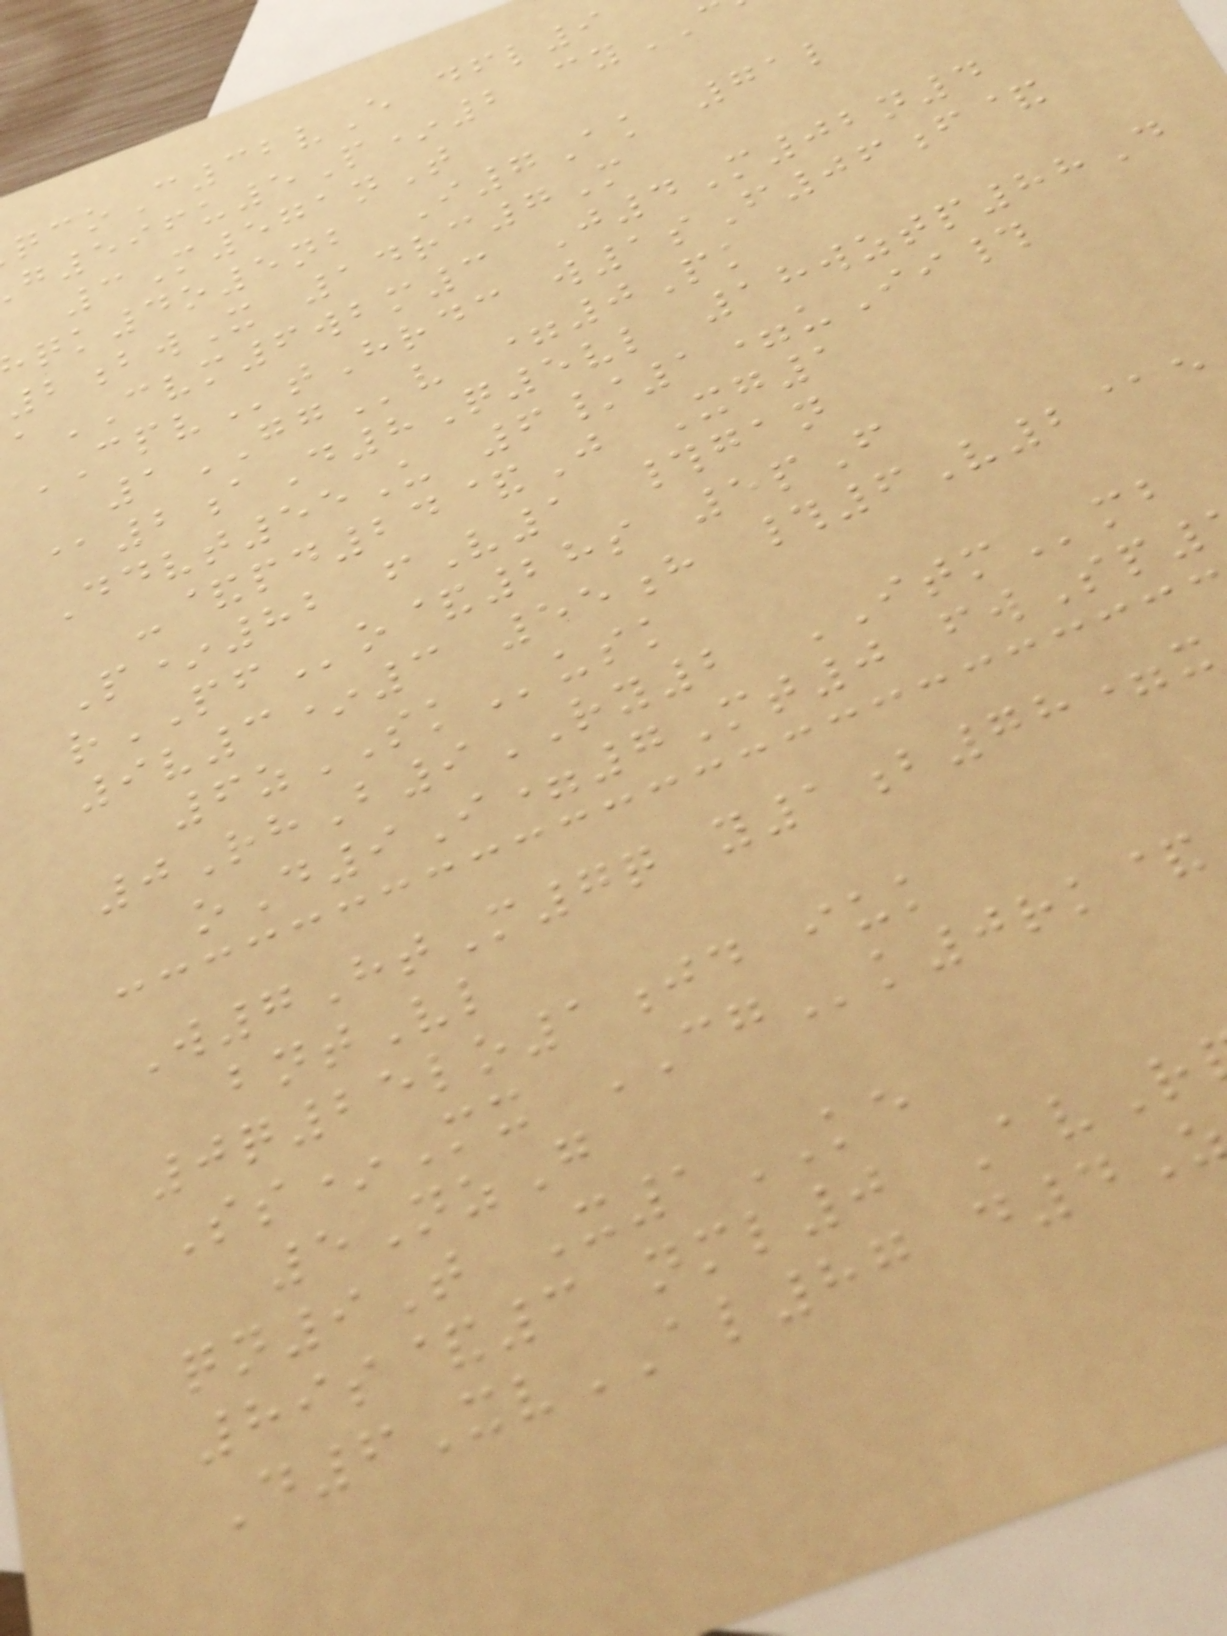coC32vE dfl9
596u5P*2 cy
3M571nT
qk4o5nb I7Ak 71l
2bwX 14rc7M
aCVM6wbm3 J4M02n4
CPVtHrdc w1sF06f&
1GGv =0Pk
@2aD8Q5vl 18wztp88D
Ddvt55U 6/1=uIi#
-&pd24&J Xg1
P*82 fV1 #gan
rPFo&28s 5pF
9v3*3 55h #6V2@e
6zSKusk
0RhB9RY2 ITMmb
oD9I=7Mt0 fwSp
W7HtM7q y1b78=x
bntVl
0q25lo1jd iuk
Ss*Mx CGk0rk&
5NzG
qn9T X1KE
89s&3 nml0 AvR
D6XvAL87 d4
